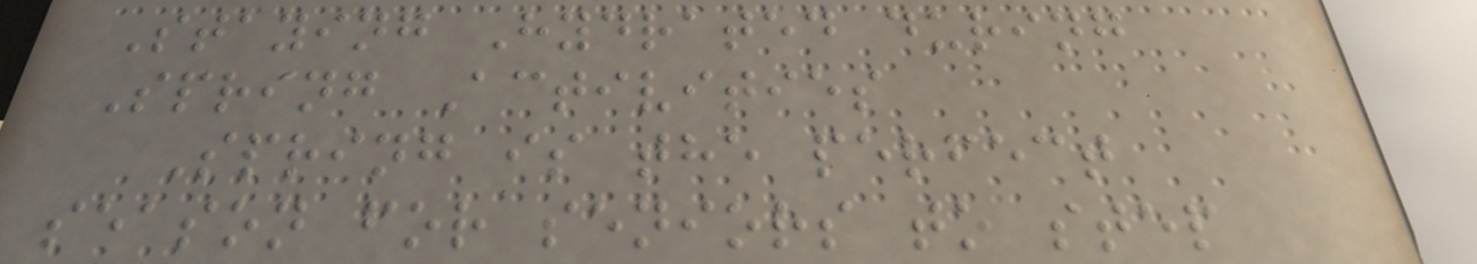Staying Hydrated during
Spring Activities
Spring is the perfect
season for seniors to step
